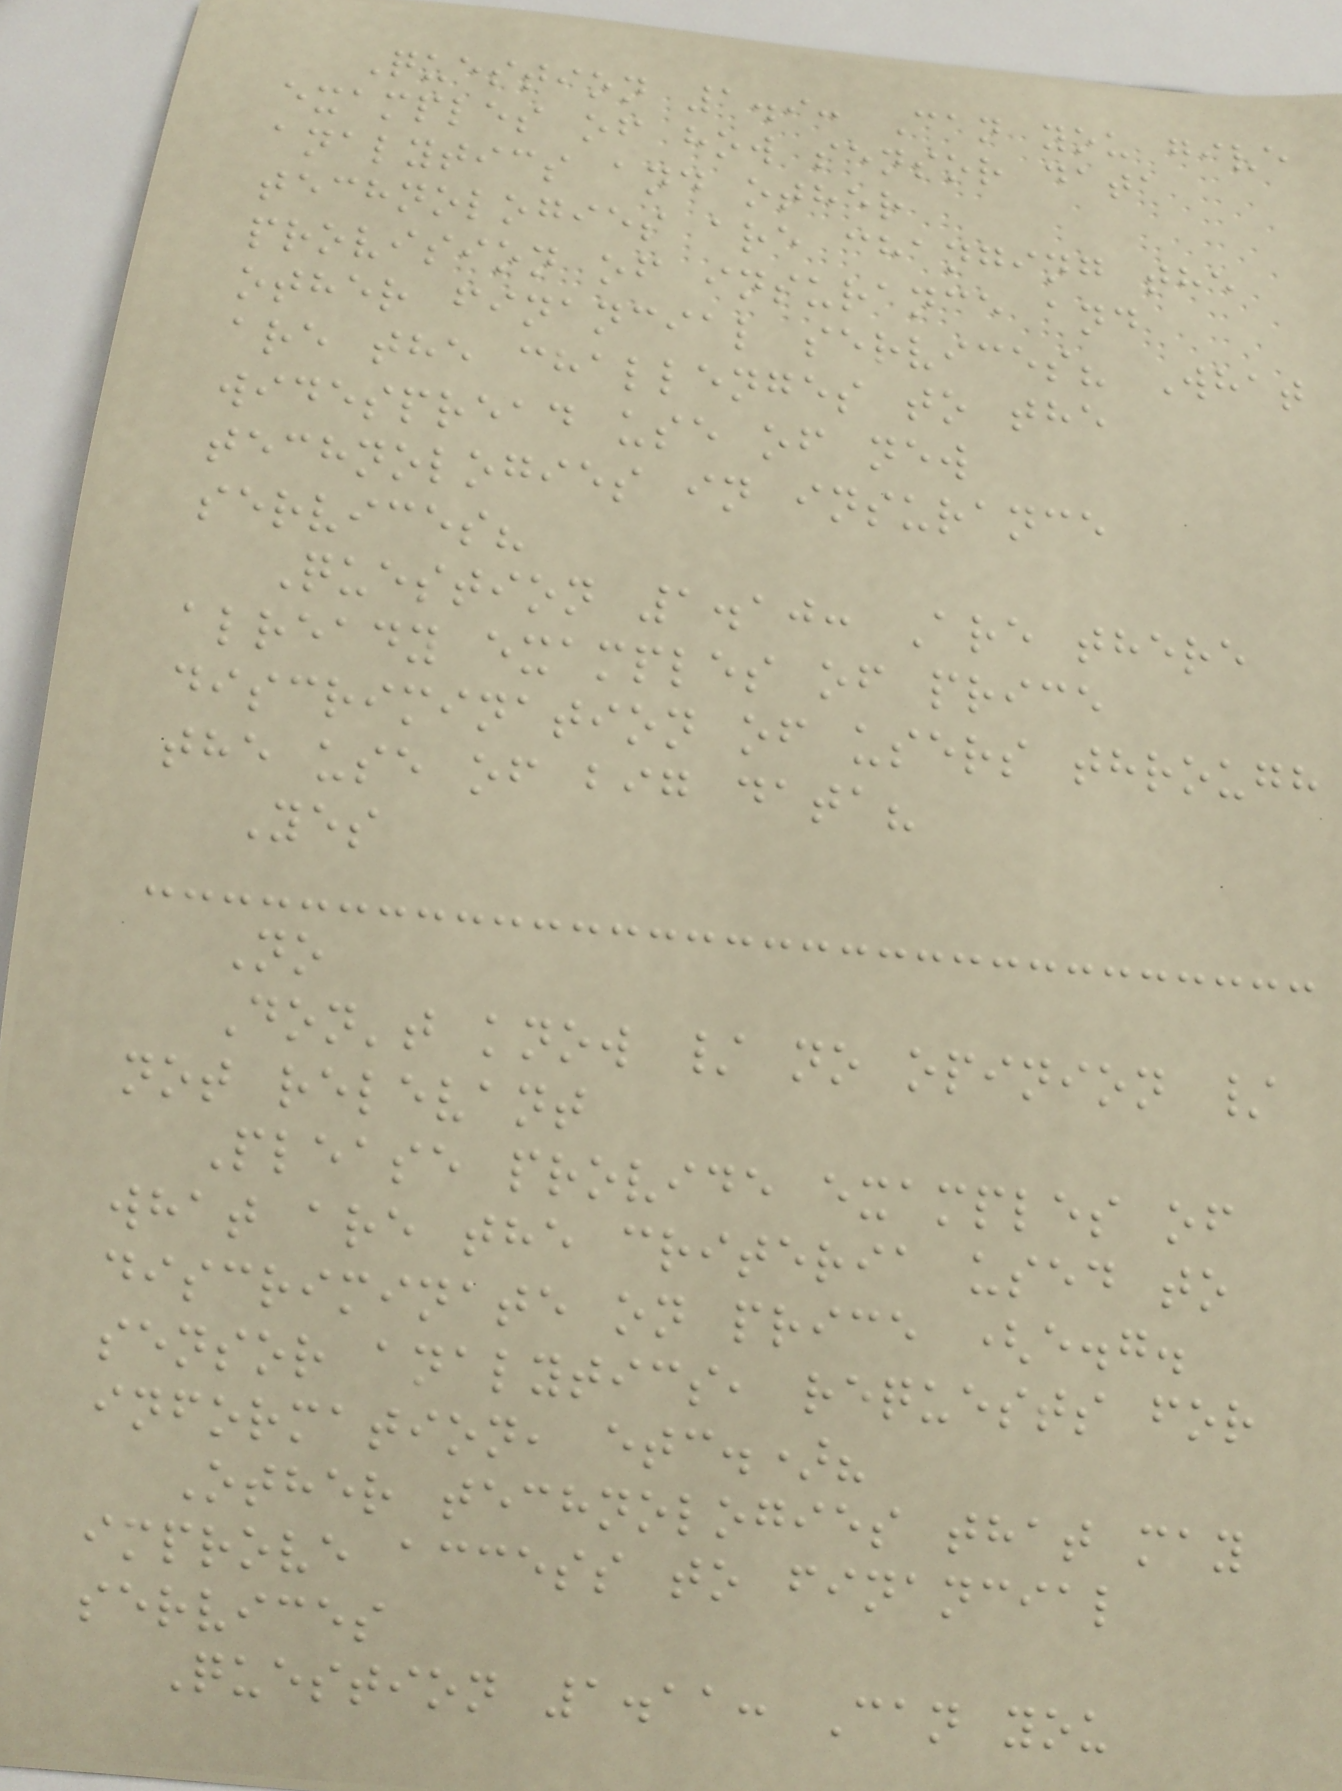Question 1.9: Can you give
examples of how sensor data
analytics and other
technologies are changing the
provision of insurance and
other financial services? What
are the challenges to the
widespread use of new
technologies in insurance
services?
Question 1.10: Are there
already examples of price
discrimination of users through
the use of big data?
Yes
No
Don't know / no opinion /
not relevant
Please provide examples of
what are the criteria used to
discriminate on price (e.g.
sensor analytics, requests for
information, etc.)?
Other technologies that may
improve access to financial
services
Question 1.11: Can you
